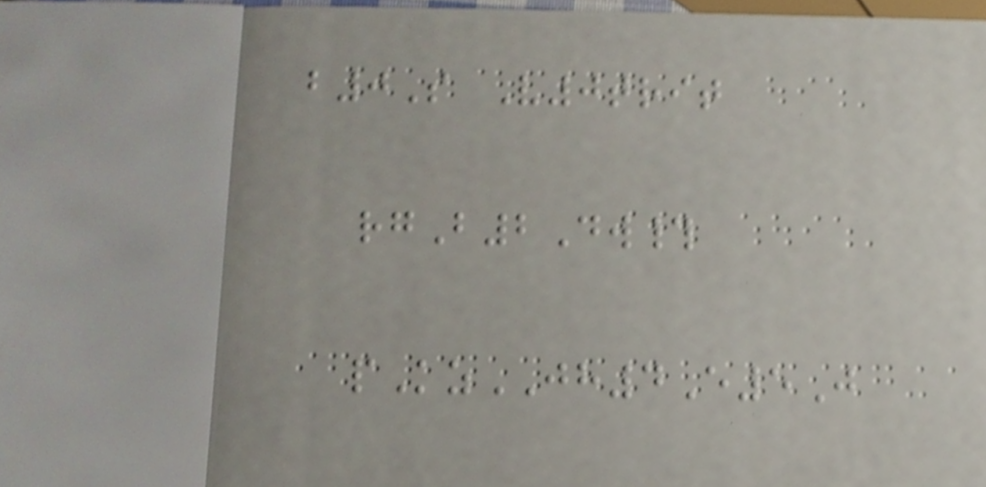b0S V0trit
rgB2Dw#
pKzJH4E5J
